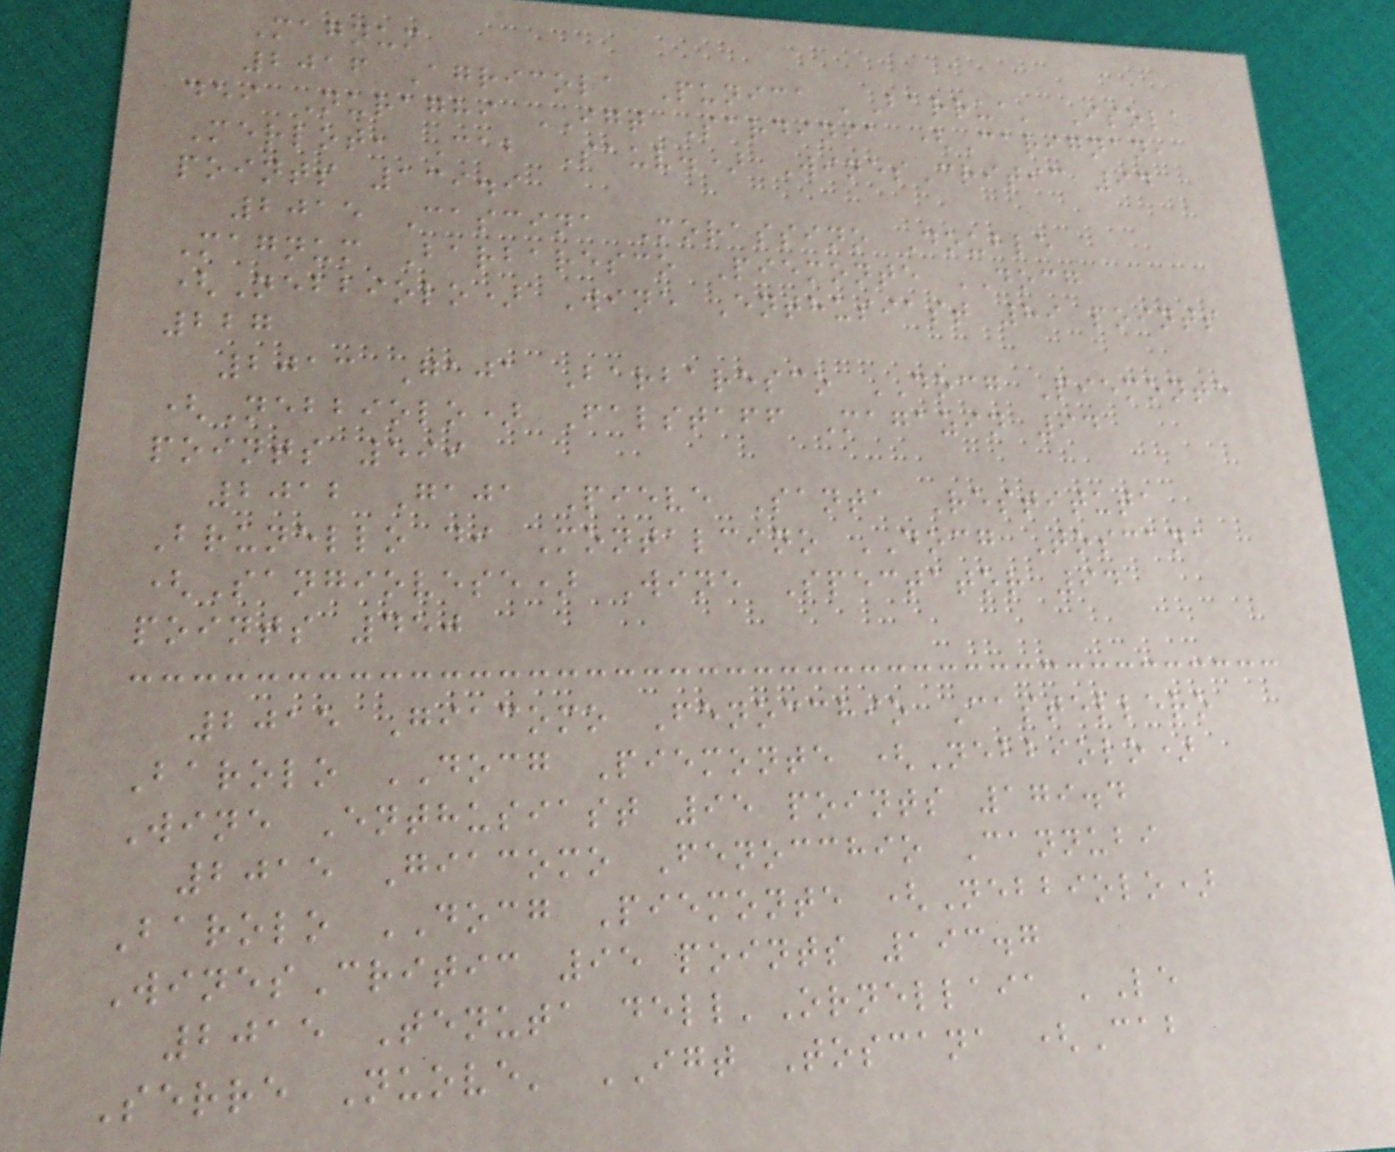Magnum
2016 Agricola Punica 'Barrua' Isola
dei Nuraghi IGT Sardinia (Carignan,
Merlot, Cab Sauv.) WinesCritic 94
points 139.9
2015 Cascina Morassino Double
Magnum Barbaresco Piemonte DOCG
(Nebbiolo) Wine Enthusiast 89 points
227
2013 Gaja Barbaresco DOCG Piemonte
(Nebbiolo) Falstaff Magazin 94
points 599
2012 Gaja Pieve Santa Restituta
Brunello di Montalcino DOCG Toscana
(Sangiovese) Wine Spectator 94
points 450
2015 Giacomo Fenocchio Castellero
Barolo DOCG Piemonte (Nebbiolo)
Wine Enthusiast 95 points 179.4
2015 Giacomo Fenocchio Cannubi
Barolo DOCG Piemonte (Nebbiolo)
WinesCritic 95 points 193.7
2015 Tenuta dell'Ornellaia 'Le
Serre Nuove' IGT Toscana (Cab
